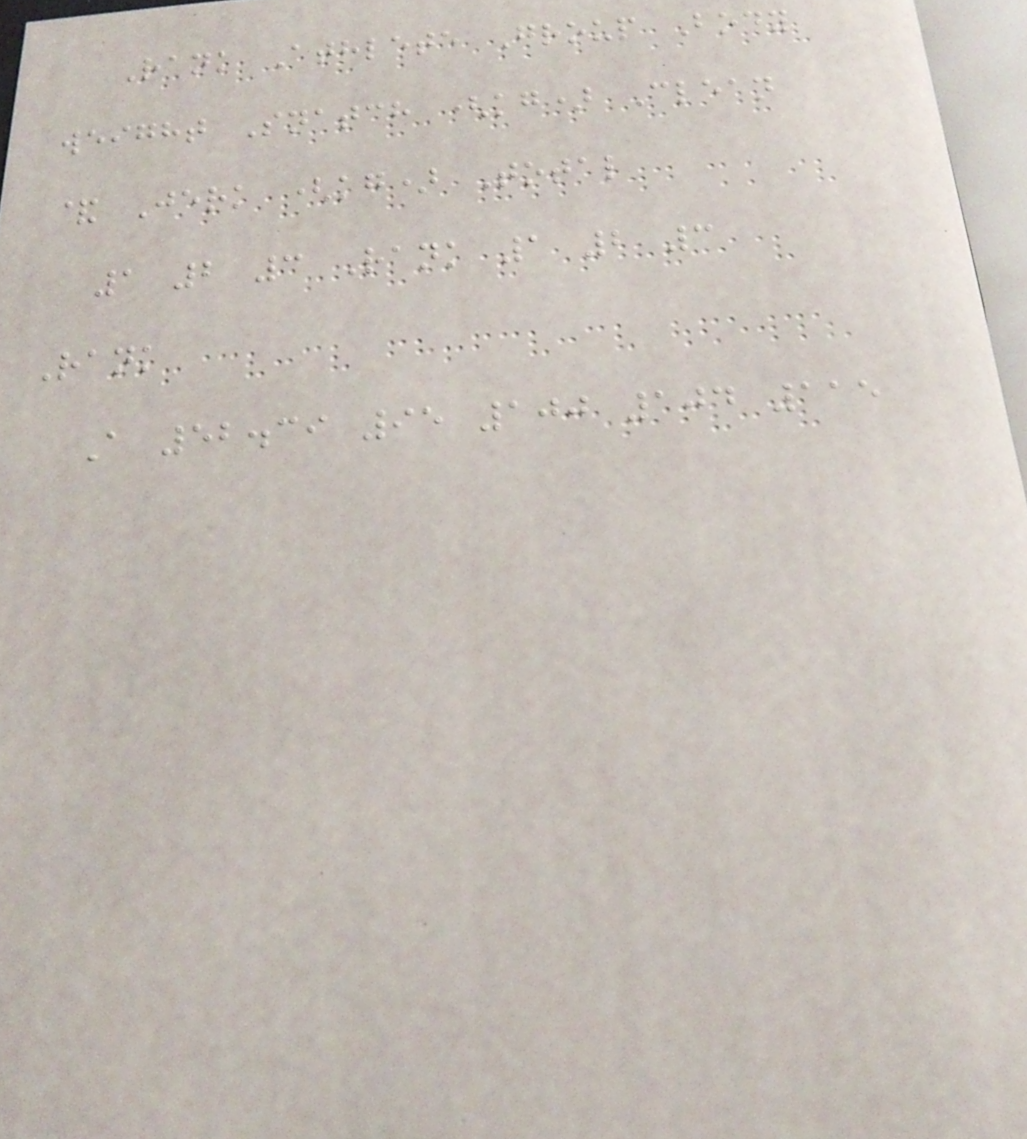Rank Athlete Group Body
weight Snatch (kg) Clean
& Jerk (kg) Total
1 2 3 Rank 1 2 3
Rank
A 52.39 95 100 104 115
